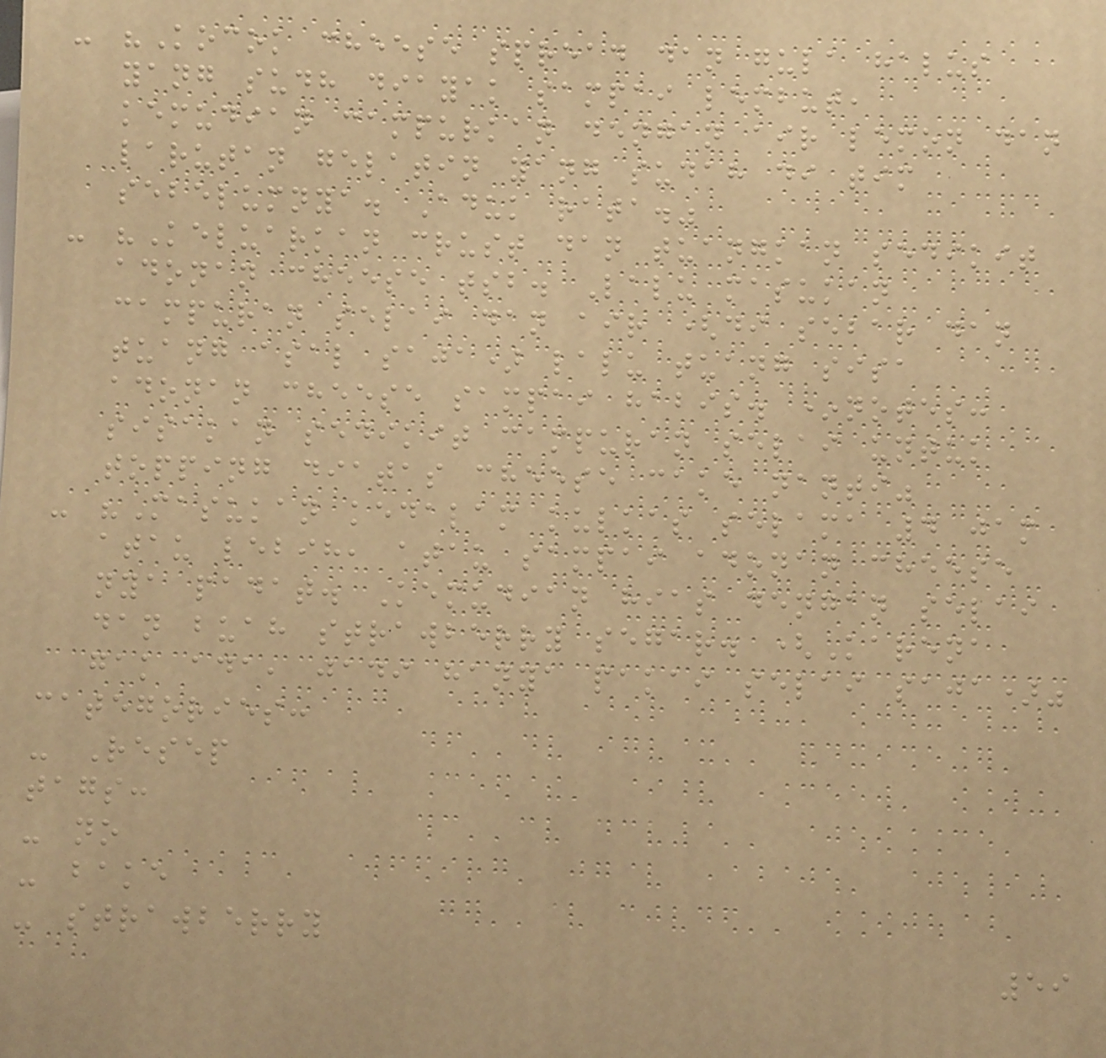- "Kocok cheese spread dan gula halus
yang sudh diayak sampai lembut,
kemudian campurkan dengan air lemon dan
larutan gelatin yang sudah di tim
sebelumnya. Aduk rata."
- "Keluarkan crust dan tuangkan sedikit
adonan cheese tsb. Lalu masukan
campuran selai dan air (di sebar dan
tuang asal saja) lalu tuang sisa
adonan cheese sampai habis. *notes:
sisakan sedikit campuran selai untuk
topping diatas cheese cake nanti"
- "Masukan kedalam kulkas selama 4 jam
atau lebih, atau sampai adonan cheese
nya padat. Kemudian hias dengan selai
dan buah strawberry segar. (Karena
gak ada, jadi hanya pakai selai saja)"
categories:
- Resep
tags:
- no
- bake
- strawberry
59
